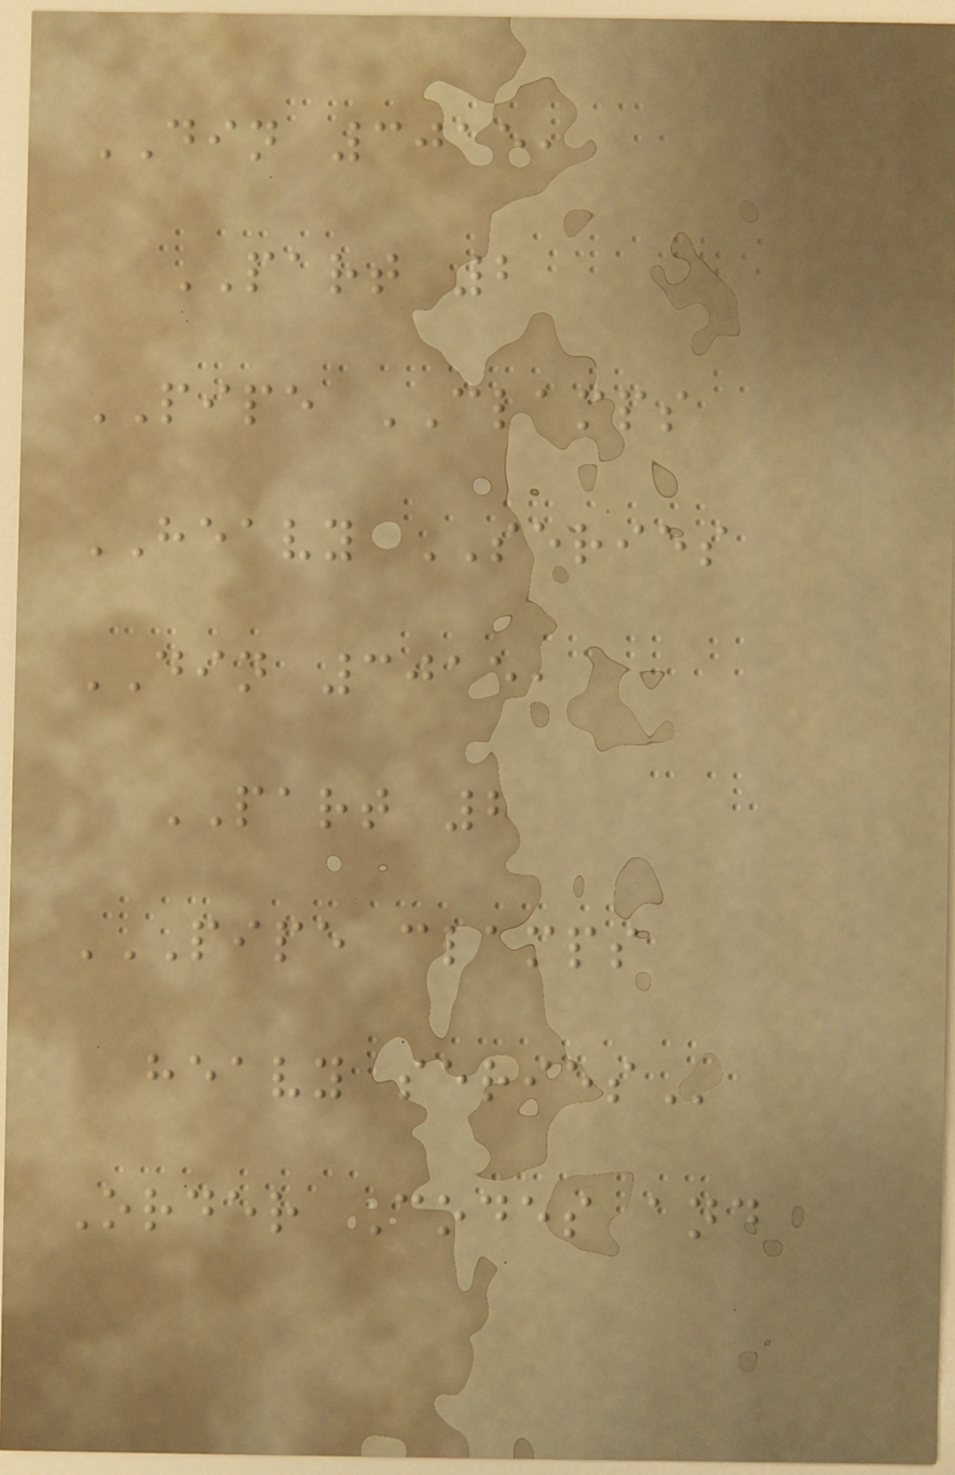DIN 3015,
PART 2
PIPE CLAMPS
HEAVY SERIES
DIN 3015,
PART 2
PIPE CLAMPS
HEAVY SERIES
Order Codes and
